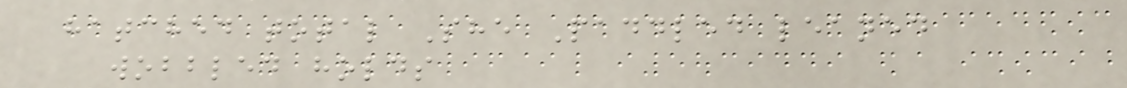hatched total She Paddled leaned
wobbled holds
